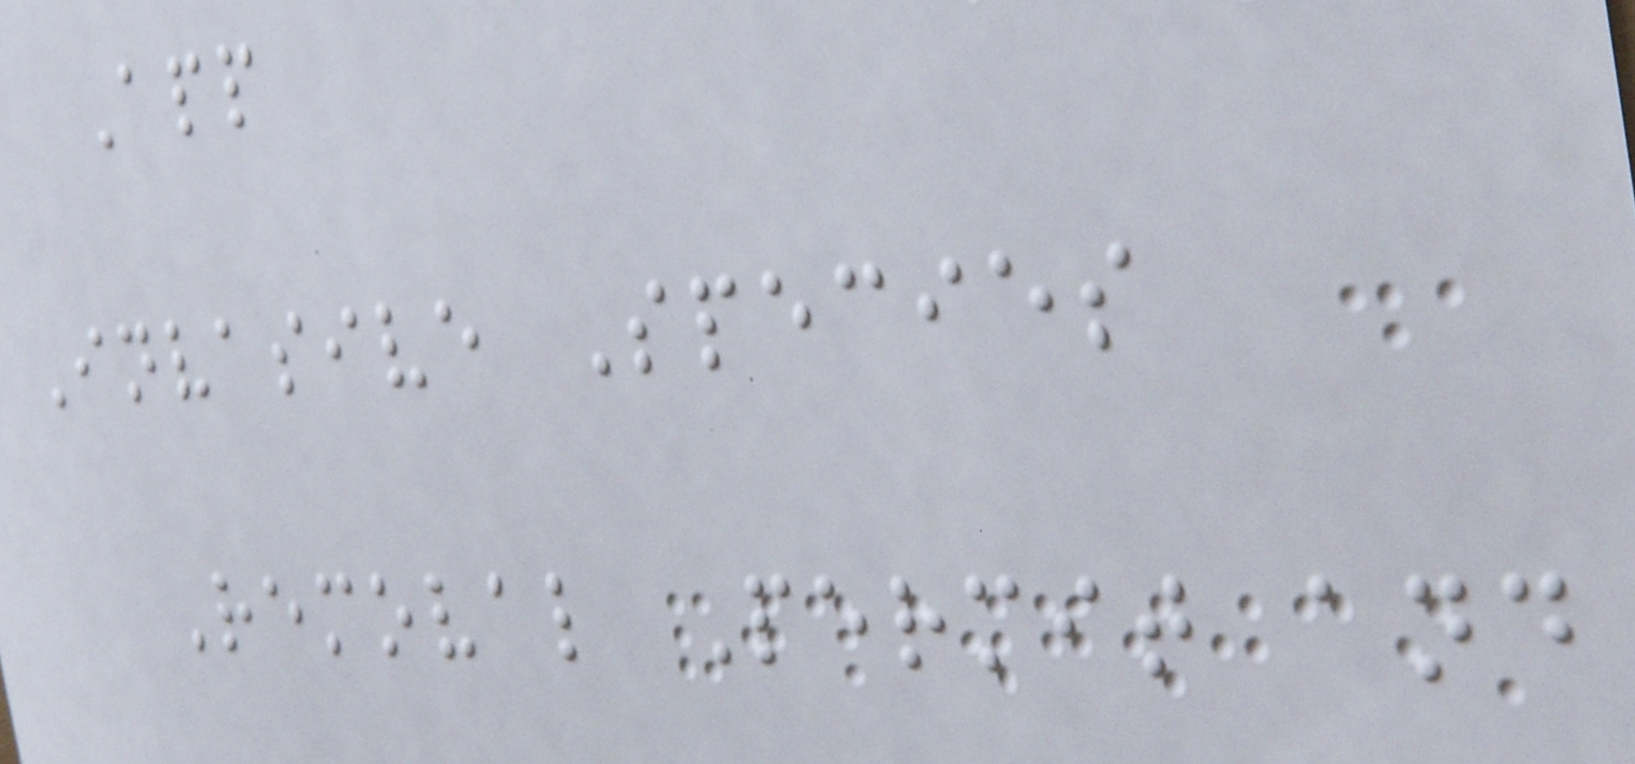App
Invasive Species
Removal Permit and
